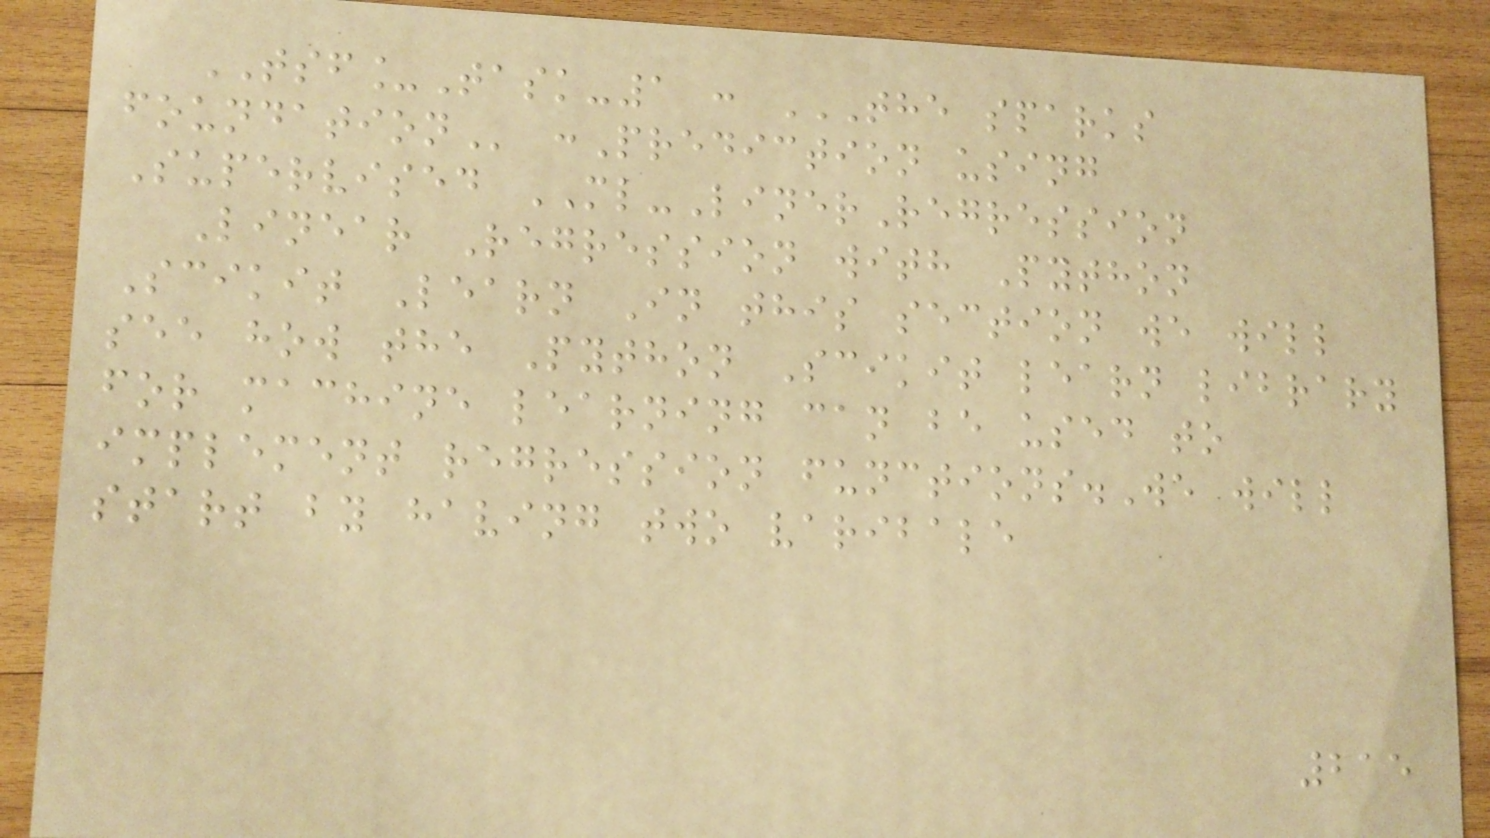TSF_Task-1 : THE SPARKS
FOUNDATION :Prediction using
Supervised ML-LinerRegression
Linear Regression with Python
Scikit Learn In this section we will
see how the Python Scikit learn library
for machine learning can be used to
implement regression functions.We will
start by having two varibale
215
